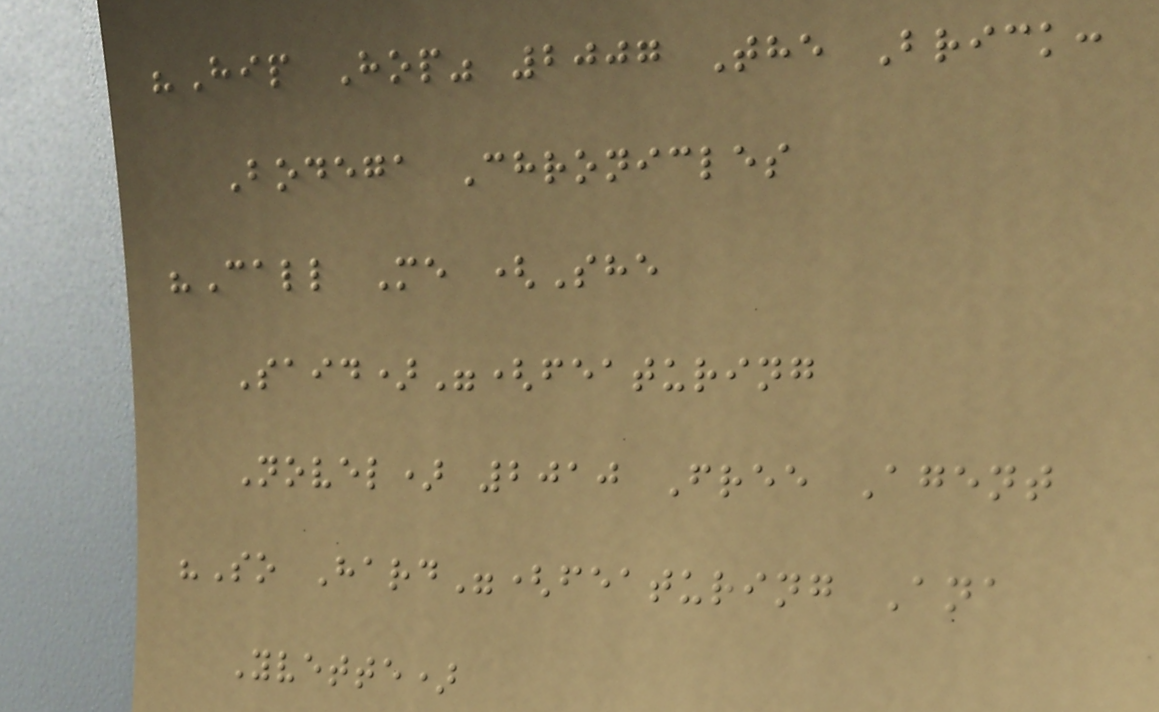"Hip Hop" 2007 The Brick:
Bodega Chronicles
"Call Me (She
Said)"(featuring
Novel) 2010 Free Agent
"So Hard"(featuring Ana
Yvette)
